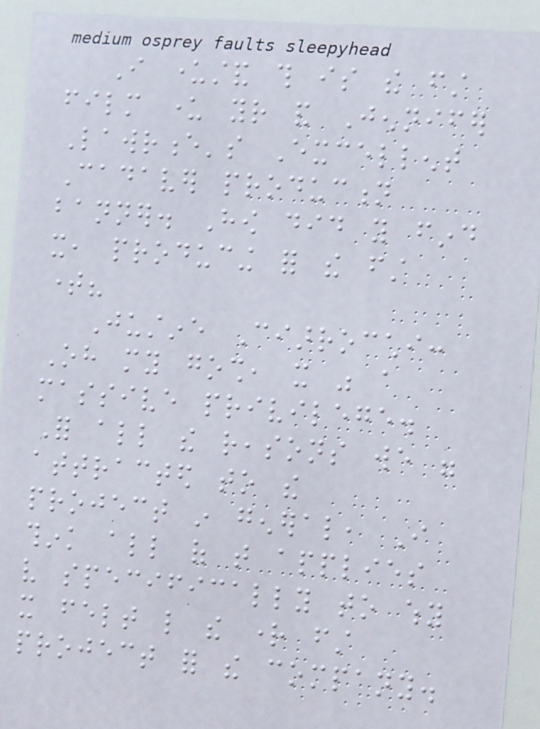I understand this is the first
film under your and Jennifer
Lawrence's Excellent
Cadaver production
banner. How did you find
it, producing for the first
time?
Justine Ciarrocchi:
Oh my gosh, it was a
massive privilege.
For all the reasons we were
attracted to the
project in general, I
think all of that applies
very specifically to why
it felt like the right first
project for the company.
